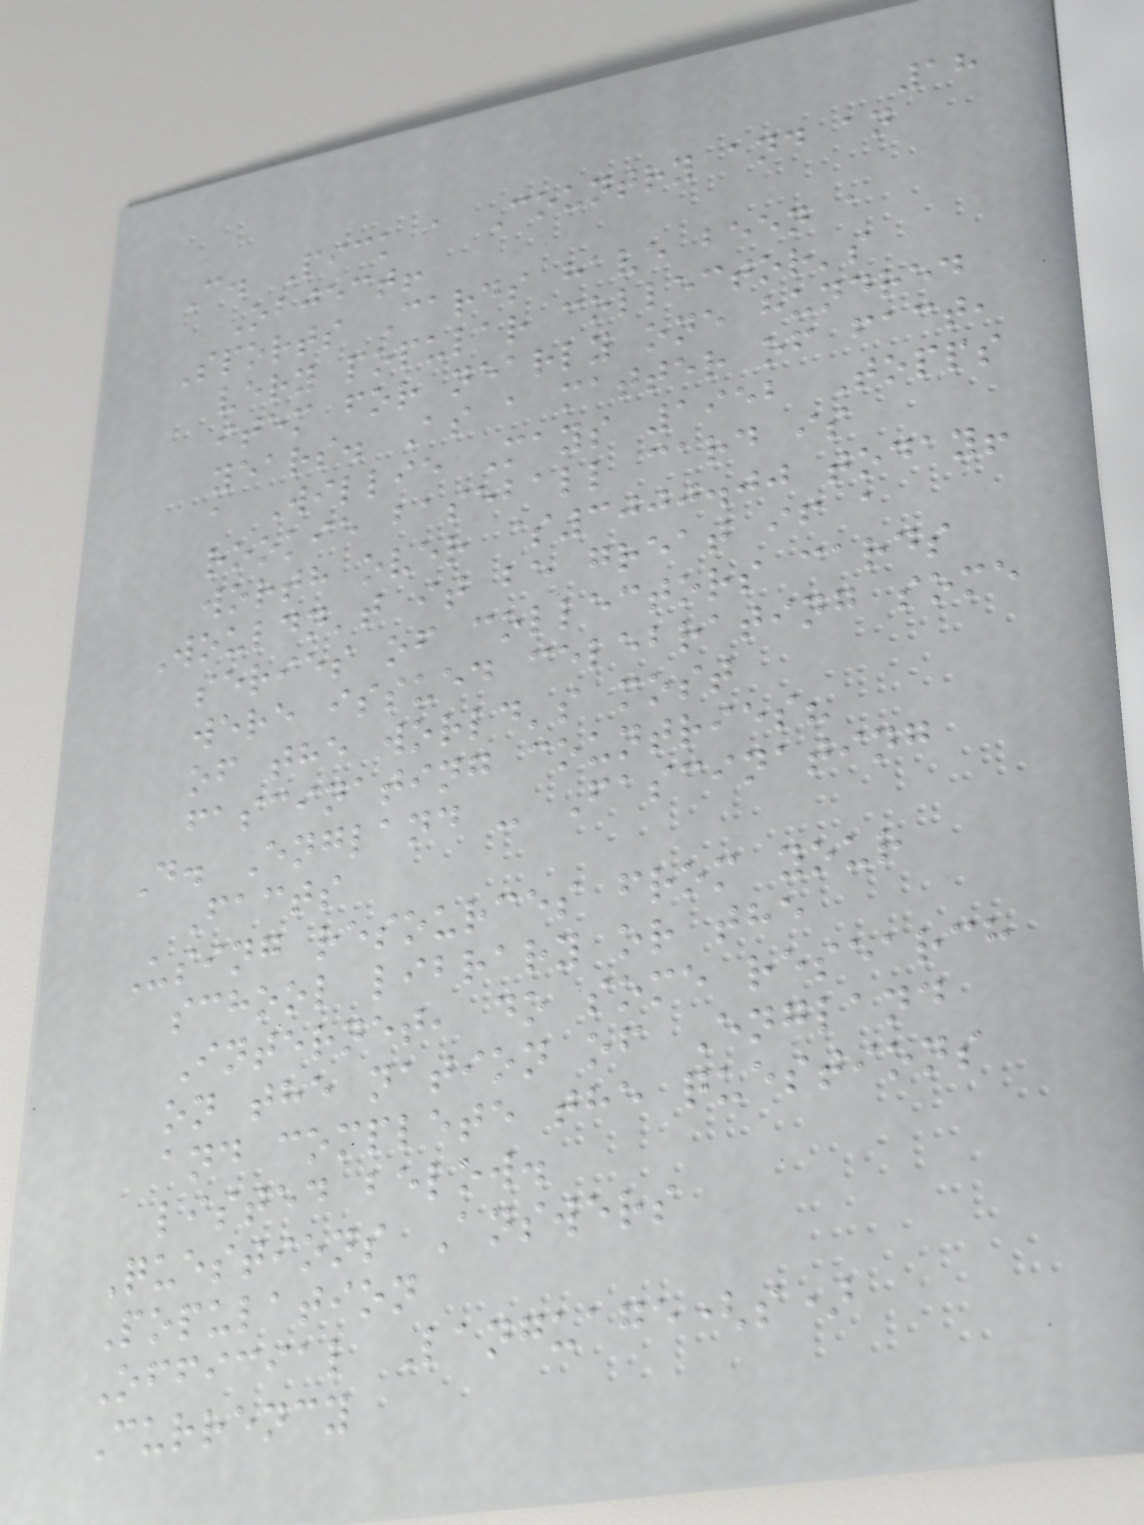18
C. Pick a Country and an
Object!
Sports Cards have been a
very popular collector's
item for nearly one hundred
years. As a matter of fact,
a Willie Mays 1952 Topps
rookie baseball card is
worth over $3000.00 today!
Wouldn't it be great if a
series of collectors cards
were issued celebrating some
of the world's most
fascinating countries?
D. England - Fascinating
Facts
Using resources from your
school library or the
Internet, do some research
on the nation of England
and complete the questions
listed below.
Questions Answers
Population
Official Language(s)
Currency
